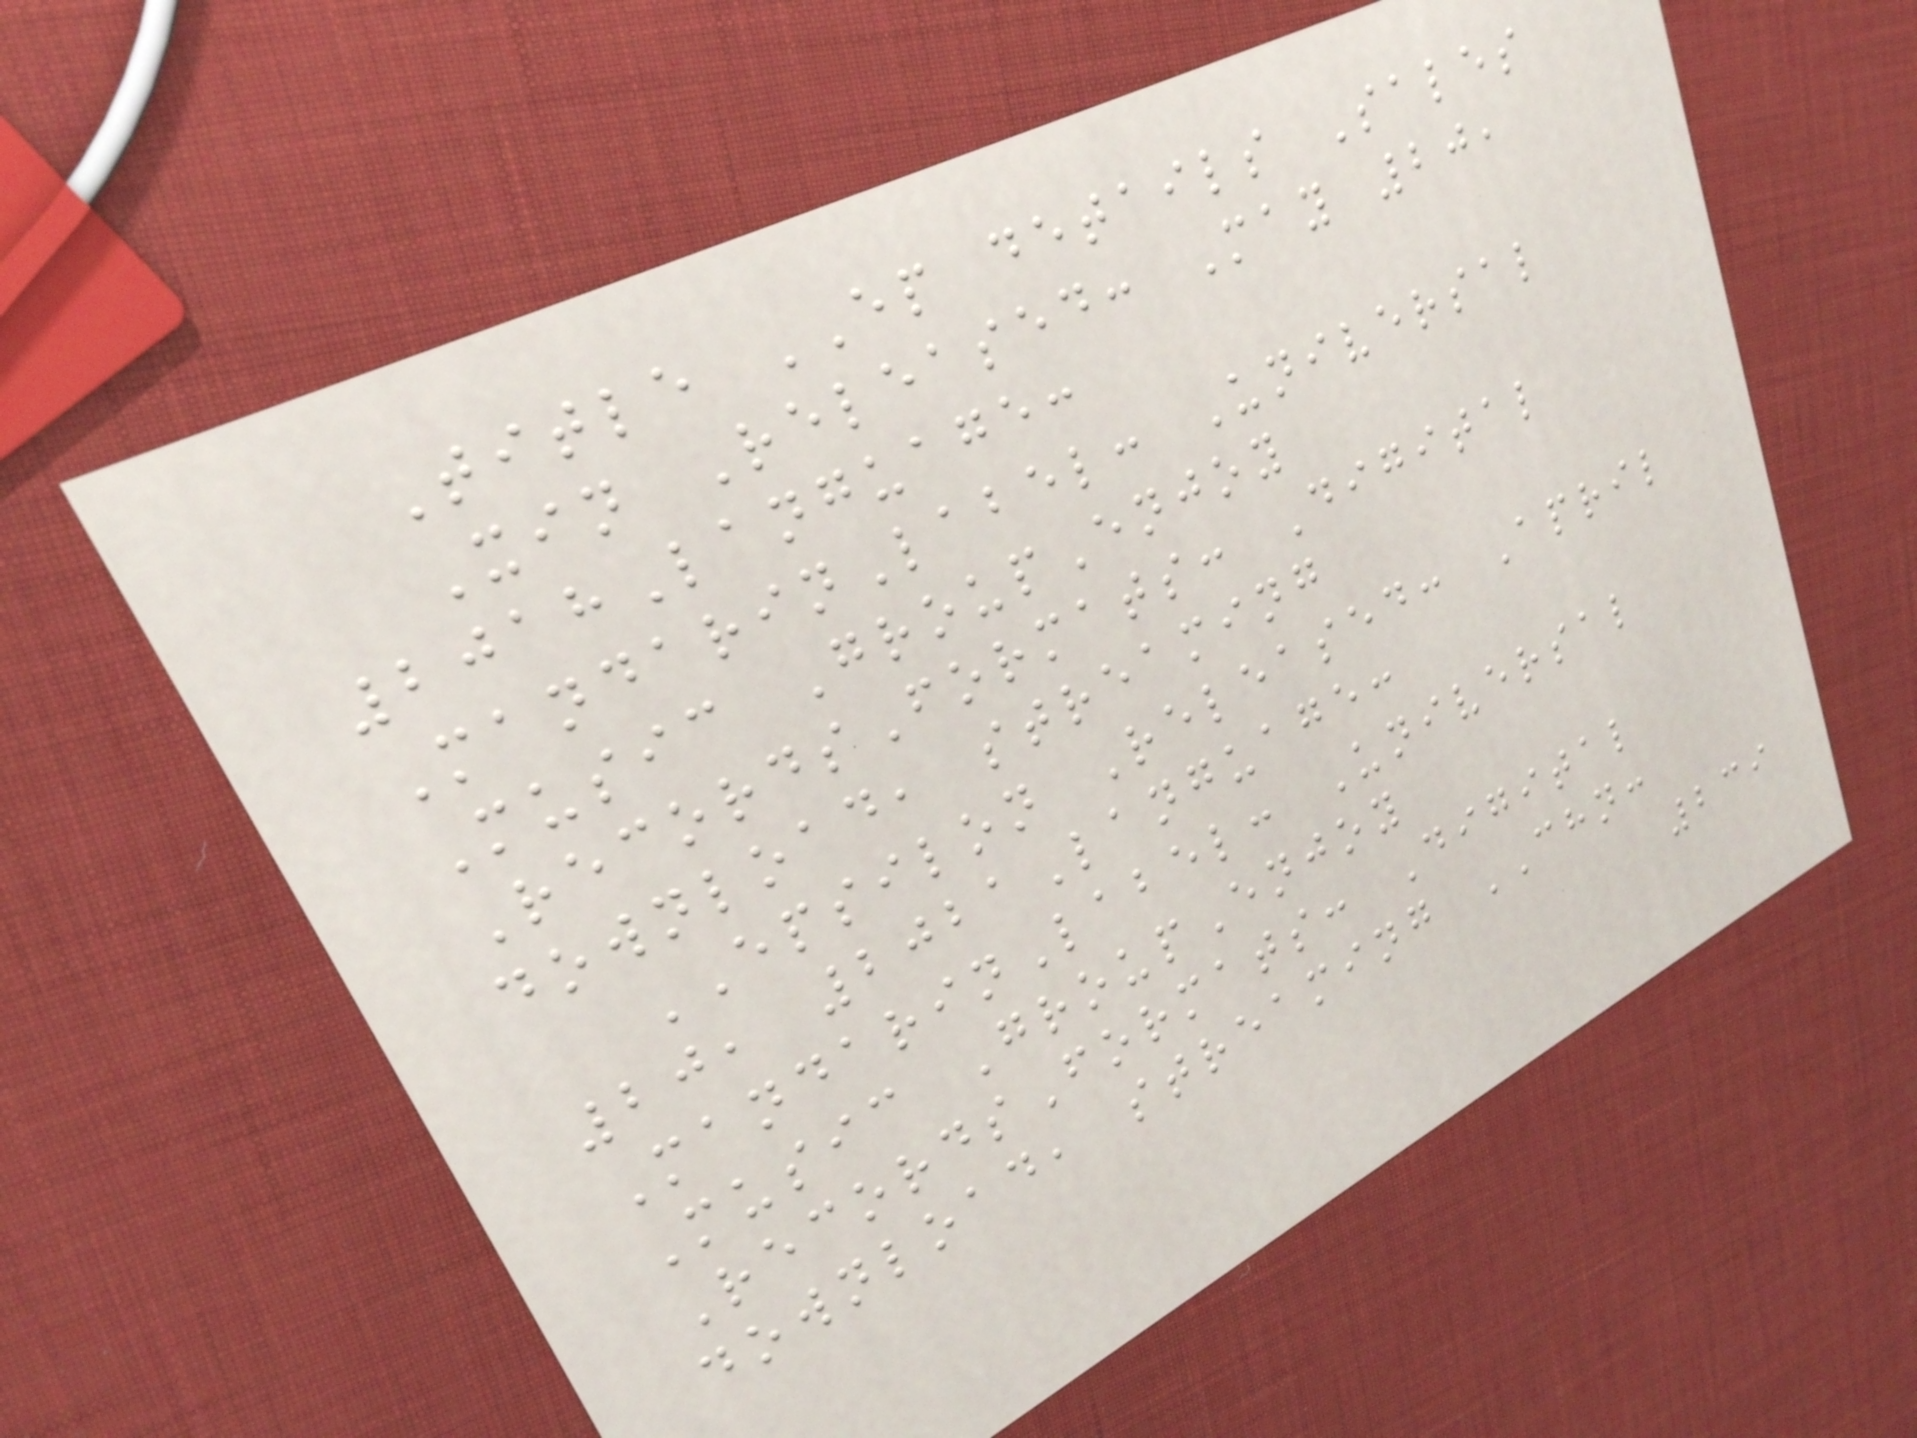Title EP details Sales
Xin Released: May 20,
2018Language:
MandarinLabel: Universal
Music GroupEnjoy
RecordsFormats: Digital
download, streaming
EPSILON Released: April
20, 2021Language:
MandarinLabel: Universal
Music GroupEnjoy
RecordsFormats: Digital
download, streaming CHN:
239
